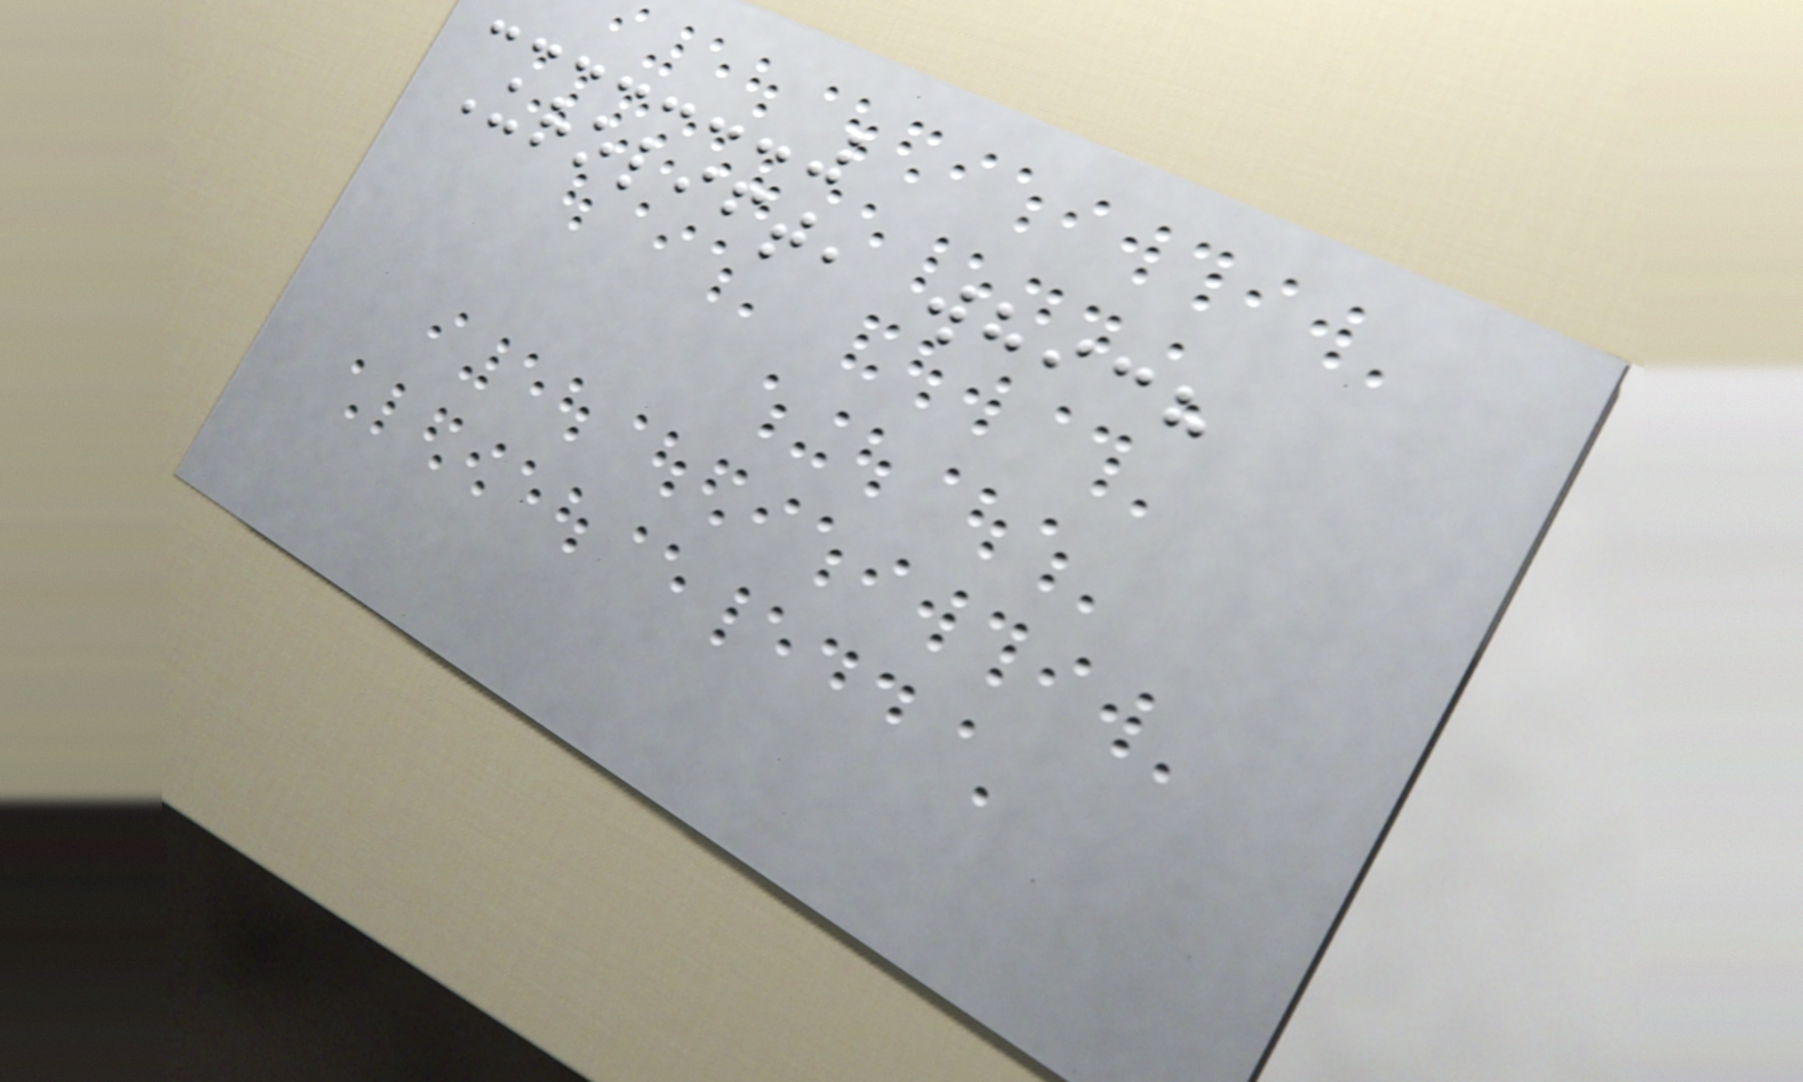Urolift, which
